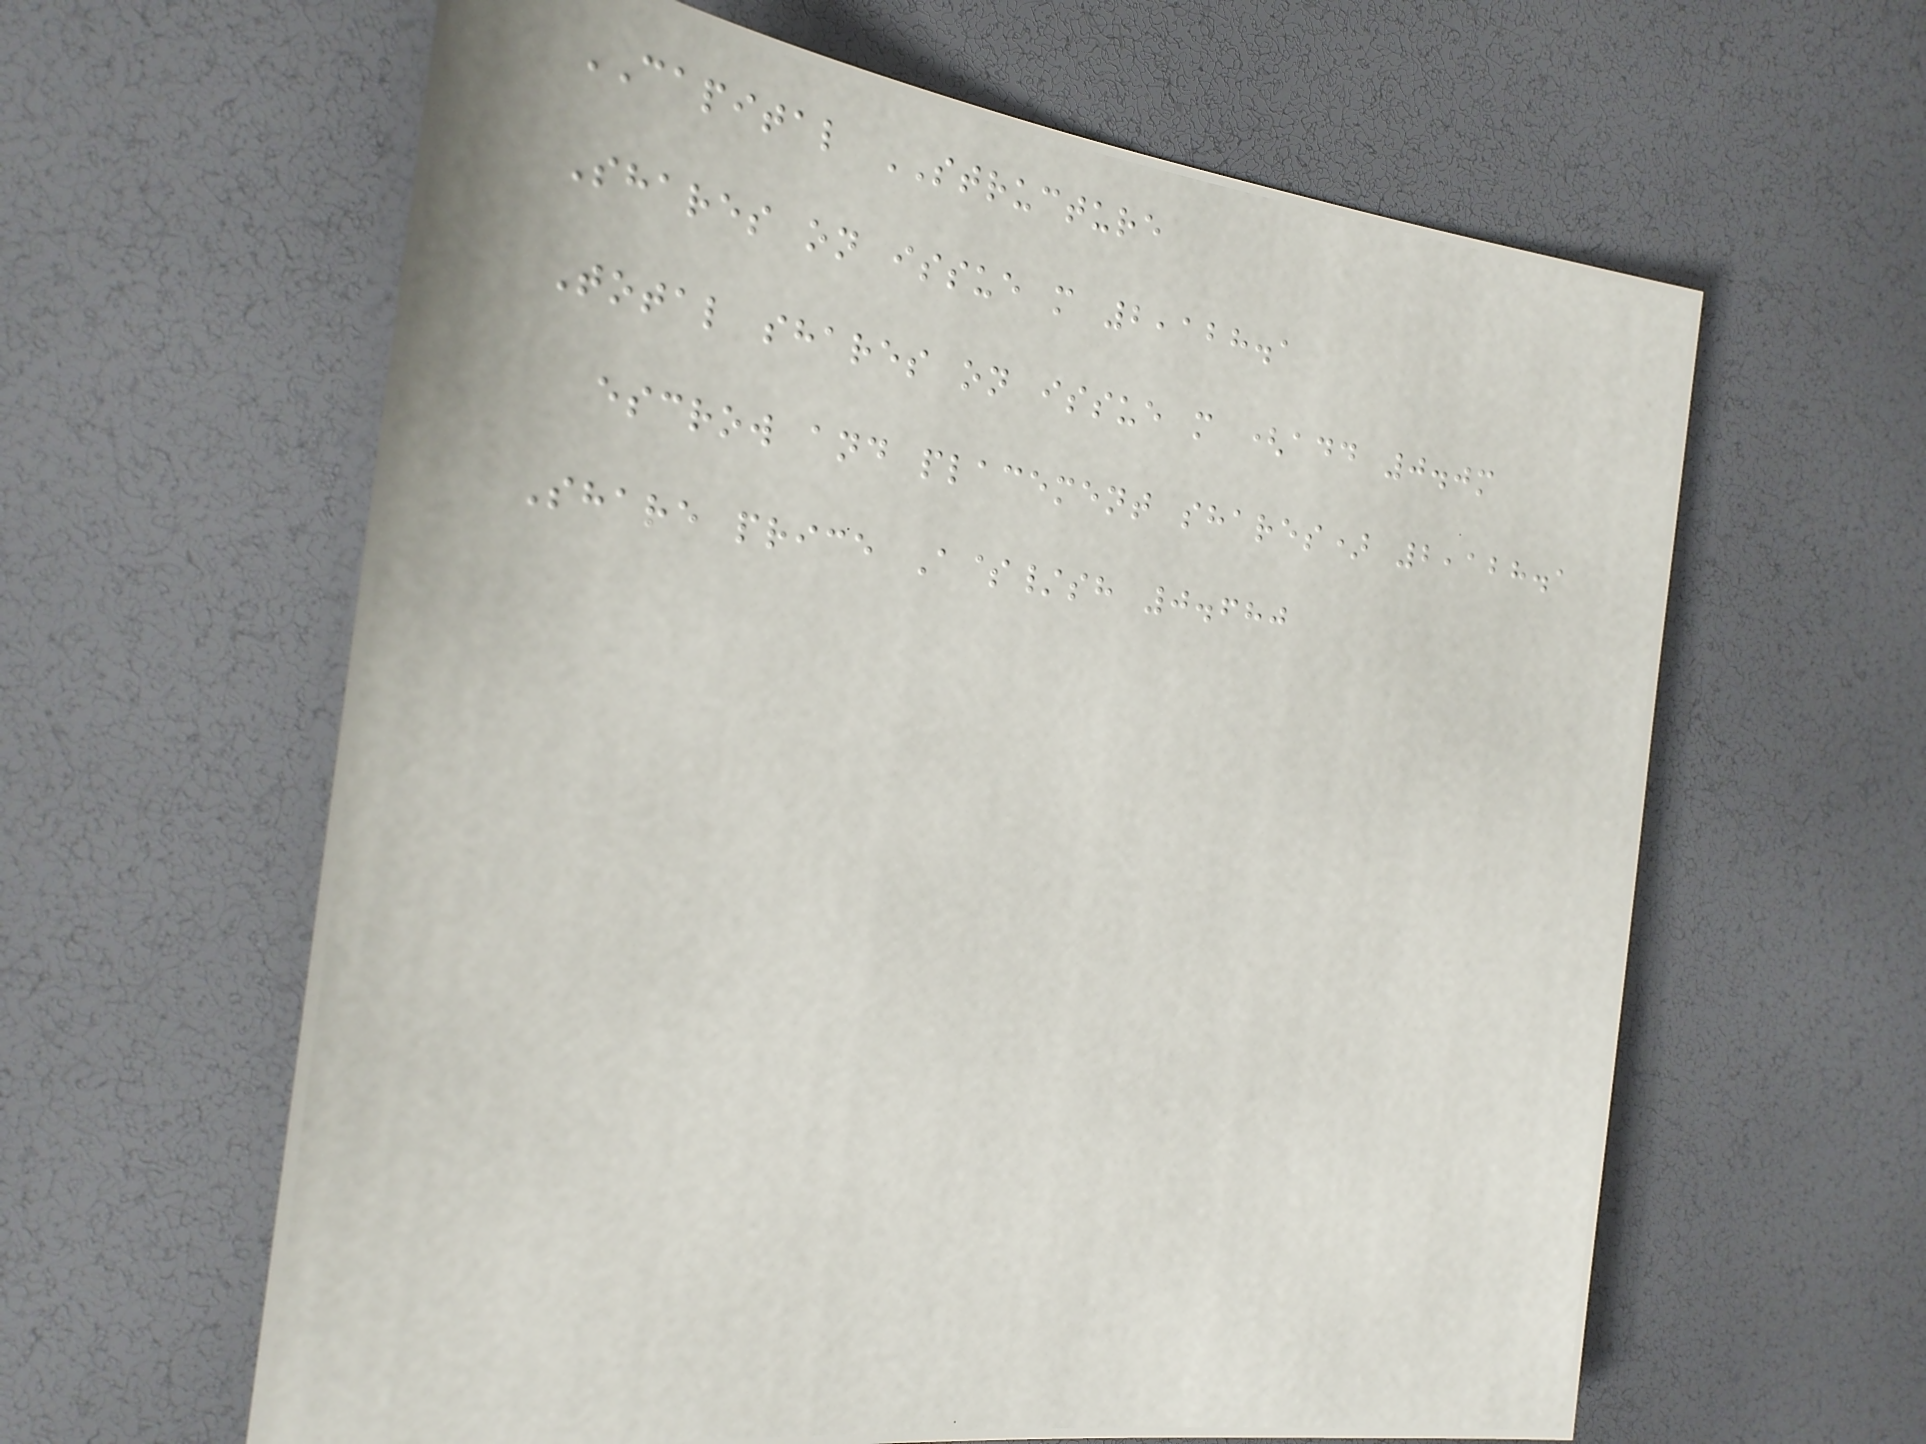CAPITAL STRUCTURE
Shares on issue m 2,128.1
Total shares on issue m (add 0.0m
escrow and placement shares) 2,128.1
Share price A$/sh 0.680
